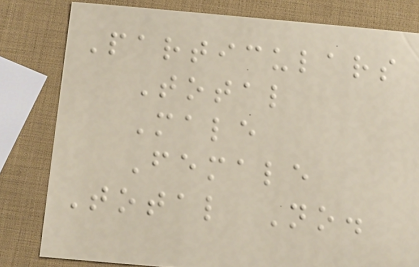Particulars
Total
Male
Female
Total No.
